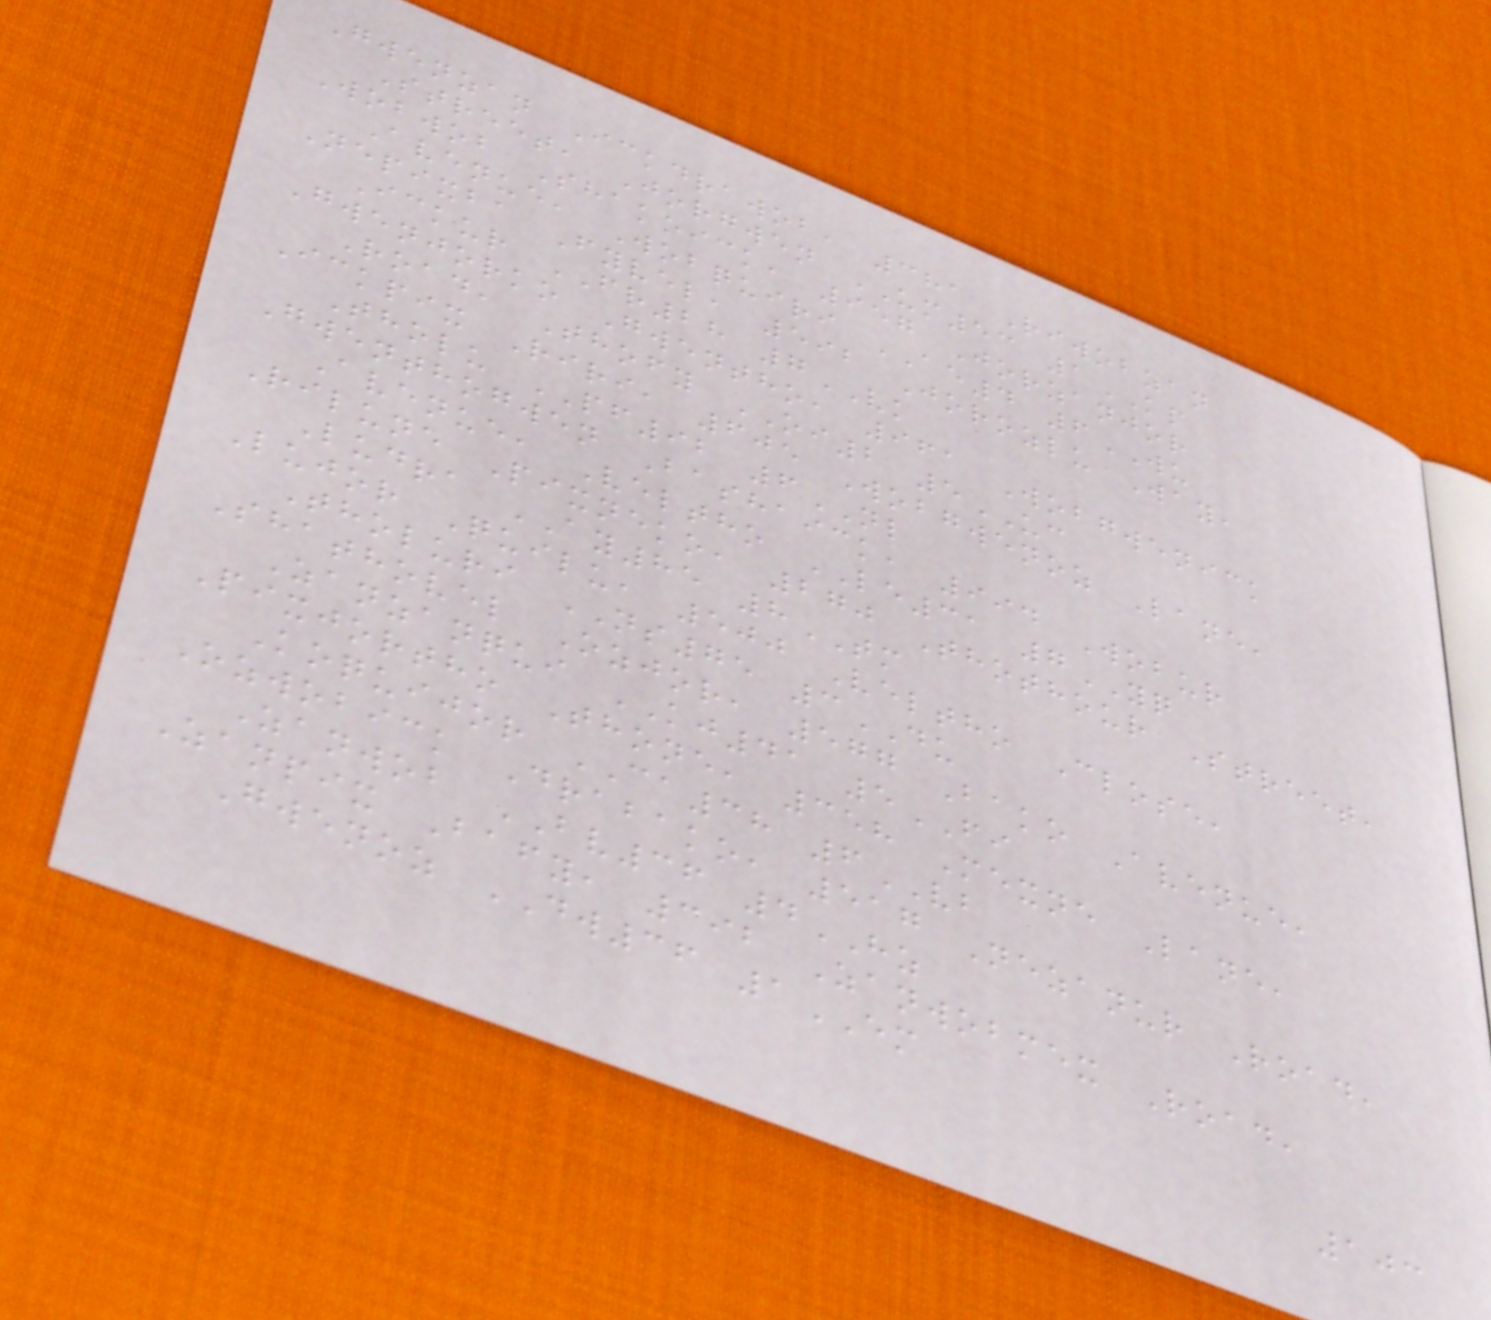Gwenzan Ickdrawob, 381 Riwobzan
Street, Jorgwen UM53 1KP
Wobwob Shakoick, 957 Jorzanjor
Avenue, Wobquiri AE4 6WU
Nepixba Fyvel, 592 Jorozlu Way,
Ickur FR28 7VK
Gwenjorko Gwentho, 961 Wobgwenick
Road, Thofy OI2 5UC
Ickpix Riri, 605 Wobgwenoz Lane,
Tholu PF92 6NL
Gwenthogwen Bashaick, 994 Wobur
Avenue, Veltho LE31 7YQ
Rilune Pixneko, 270 Thothour Street,
Ludra AY85 8TM
Lujor Quilu, 500 Veltho Close,
Tholuri NS75 3DU
Shathovel Ozjor, 577 Bako Avenue,
Zanzanqui KJ41 5FI
Pixjortho Thone, 358 Mexne Lane,
Koquijor CA38 6VB
Ozwobick Drabako, 517 Nezanur Road,
Zanwob BV36 4HZ
Zanpix Bafy, 392 Zanwobmex Road,
Gwenoz DW36 1EM
103
